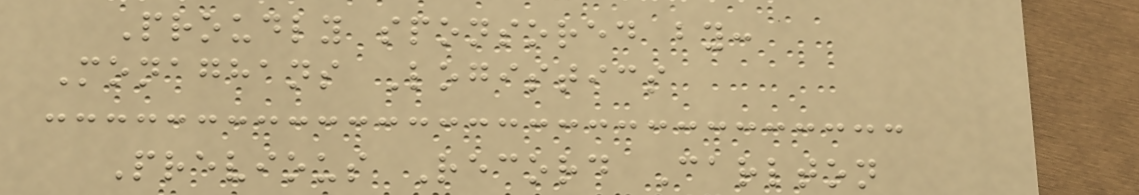Proudly sponsored by:
Monaghans Logistics
Previous Record Carlton
